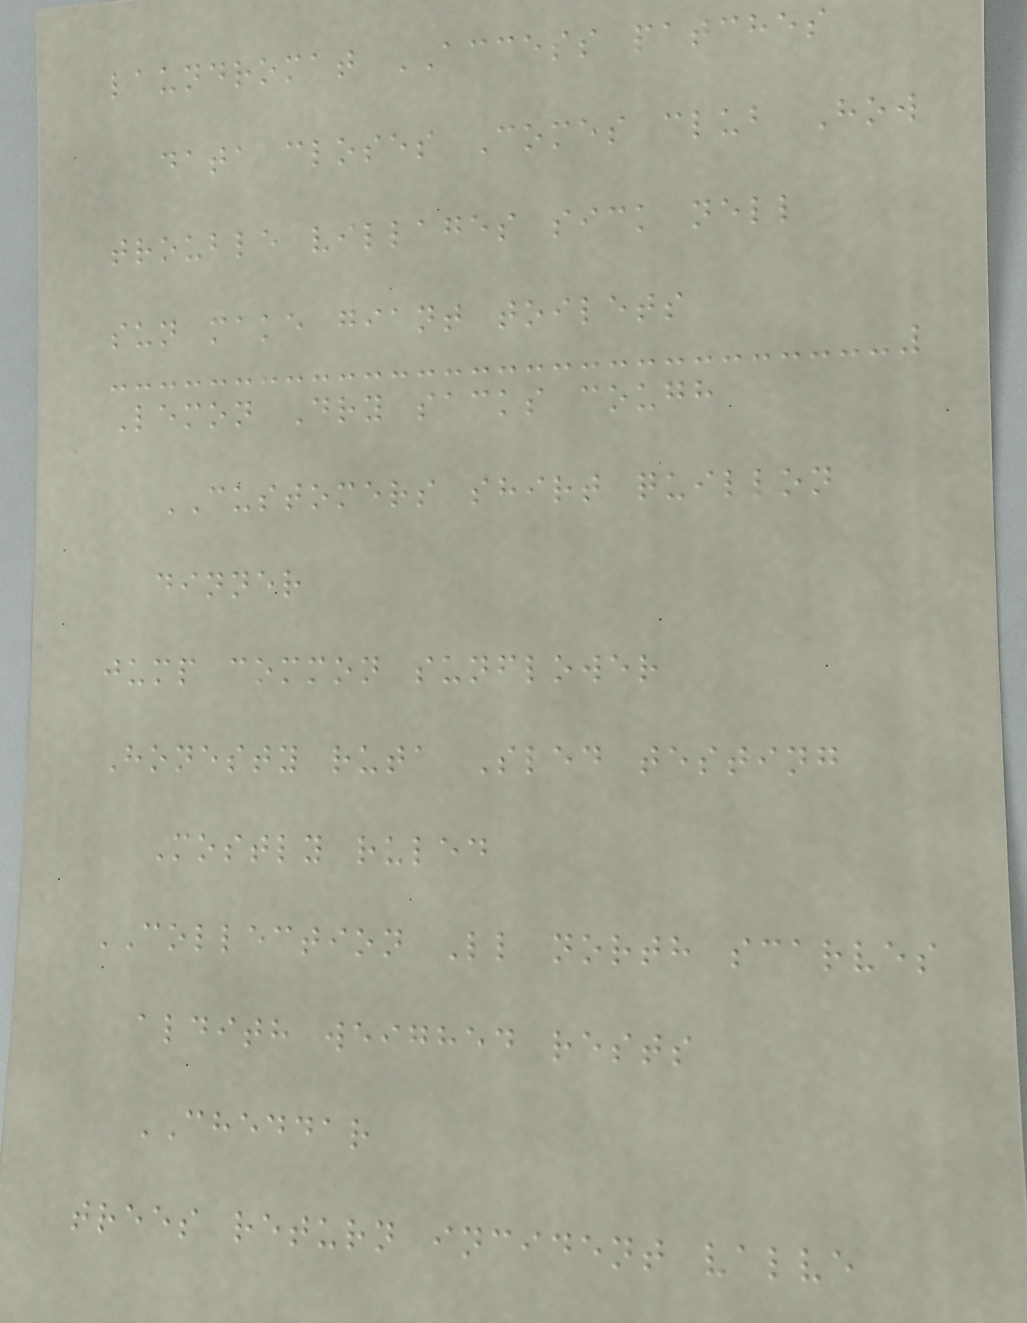laundromat ACCESS patches
data closes Comes club How
trouble villages sick nell
sun make giant toilets
Lemon Dry sacks cough
CUSTOMERS shirt quillon
dinner
jump common sunflower
Honesty ruta Sled testing
Mostly ruled
COLLECTION Ll north scarves
aldith weighed rests
CHEDDAR
trees return incident valve
